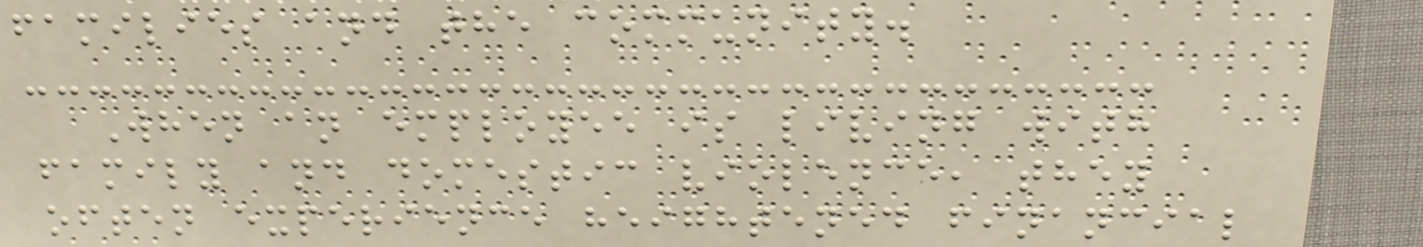families and the community.
When an employee is living with
family and domestic violence, they
often experience heightened financial
